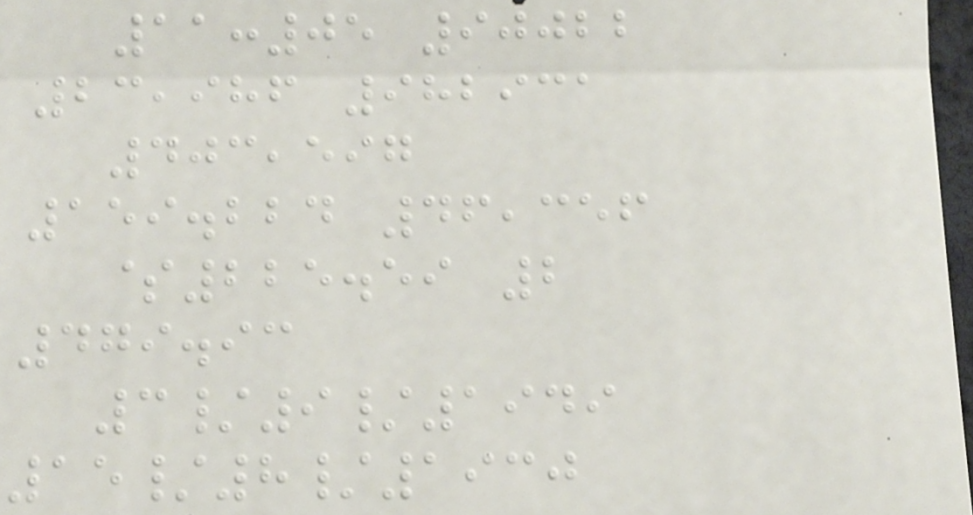11:05 90022
23,986 982931
403,597
159.224 46,356
$225.59 2
479.93
3/9/1949
15/8/1930
